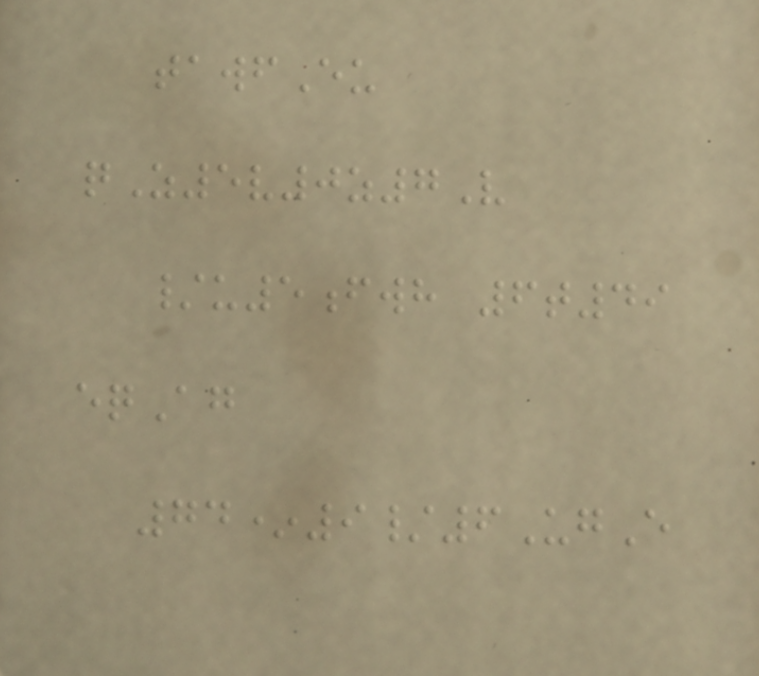tawfEu
qZ5v0z7V
/u5fwh 6t49
eqAg
74*9/6UgE
